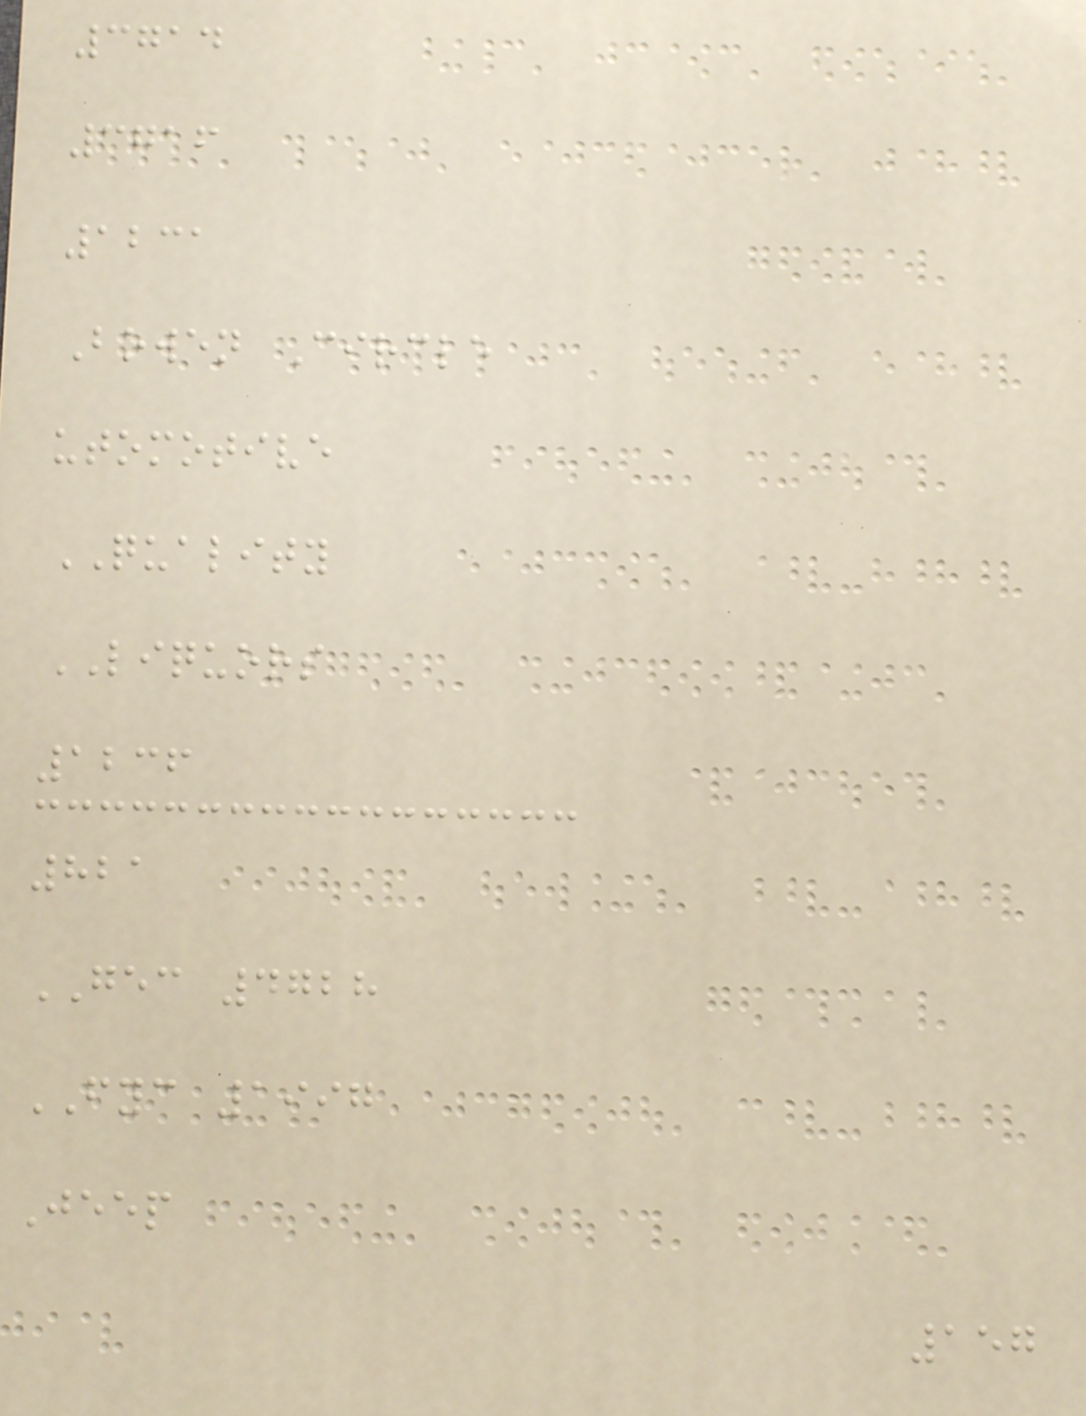3714
3716
1231
Bowen Circle
utomotive
QUALITY
LIQUORS
1236
821
GEC 4728
FYC 1997
Jeep
157
